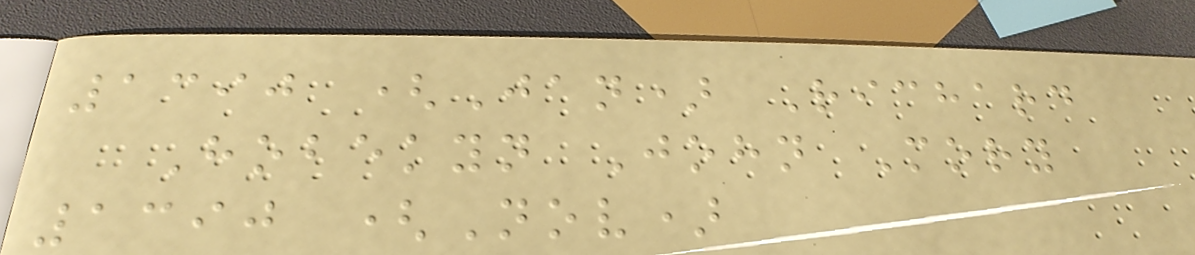1390 (Jan) Richard
Hobekyn John Mory
1390 (Nov)
